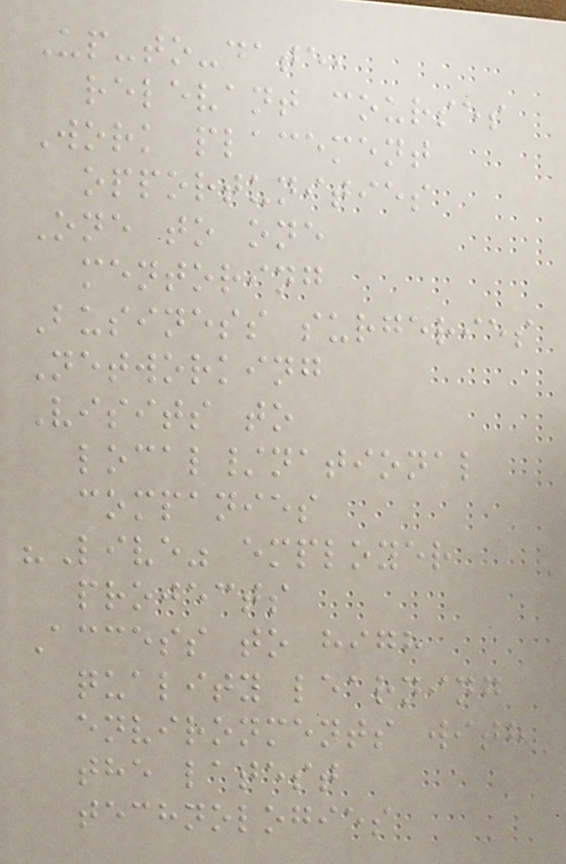Up-to-date,
relevant courses
Work placement
opportunities
One to one
mentoring
Business surgeries
Networking
Visits to
local/national
companies
"Live" employer
projects
Access to high
quality learning
environments with
the latest
technologies
